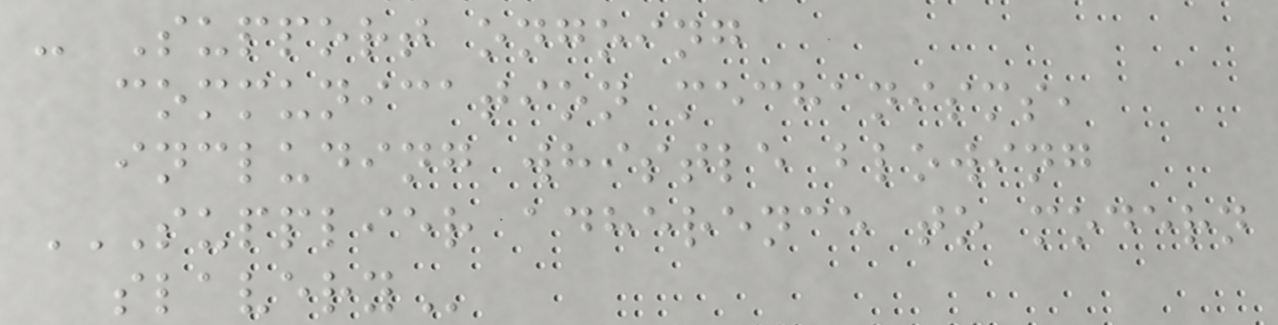- Support ongoing
communication mechanisms,
including whistle blowing
SUPPLIER ADHERENCE TO MODERN
SLAVERY
